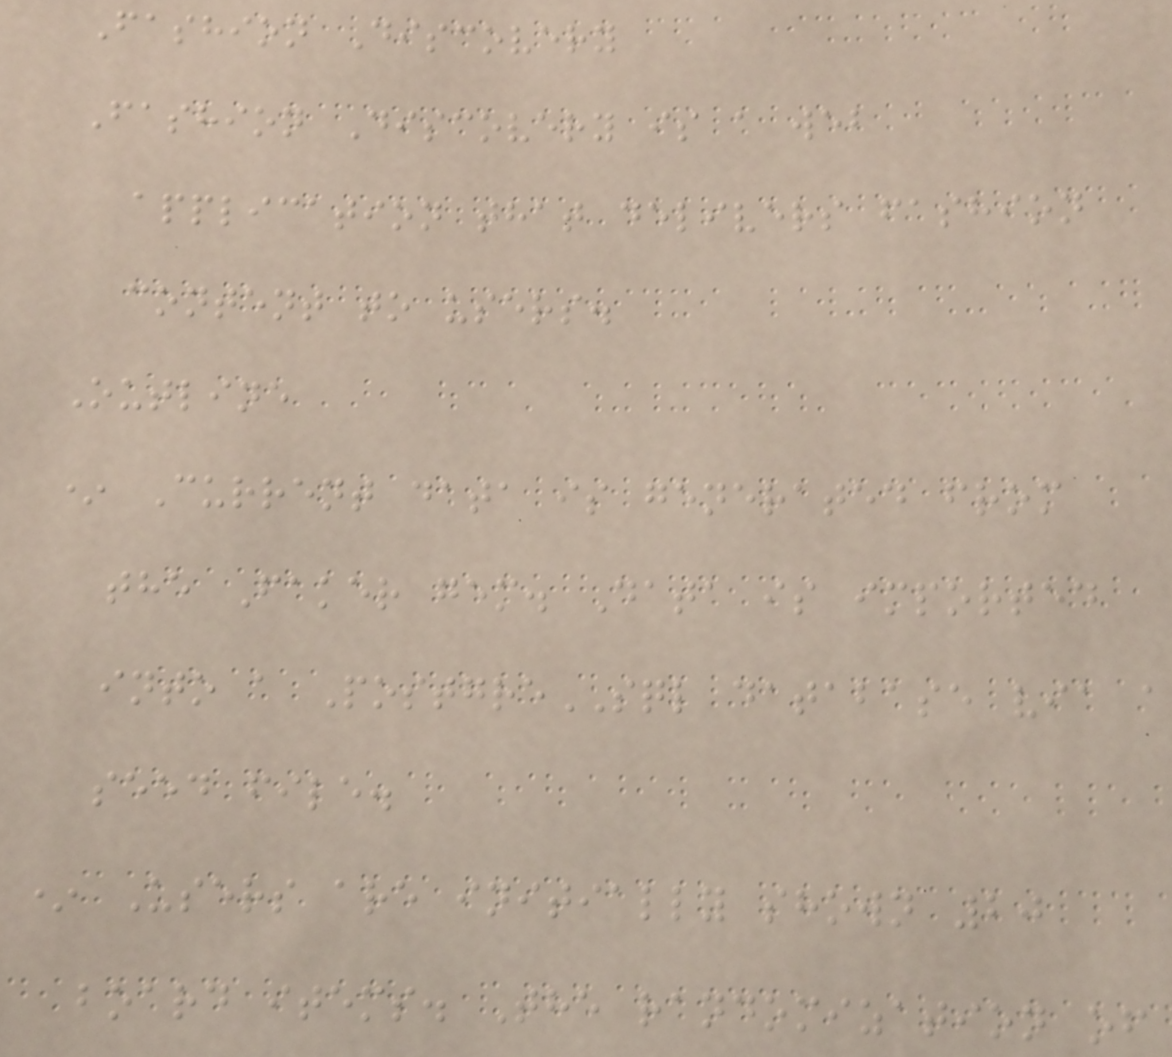Fashion Discovery
Fashion Discovery is a web
application that delivers fashion
content to users.
Outline
* Current data is generated from
the Faker gem. Data is imported
into a PostgreSQL database via a
seed file.
* Users are initially shown 20
board items. The randomization of
